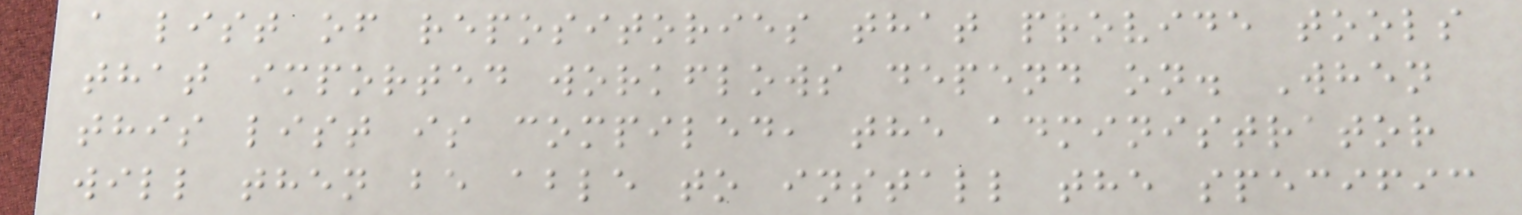a list of repositories that provide tools
that imported workflows depend on. When
this list is compiled, the administrator
will then be able to install the specific
